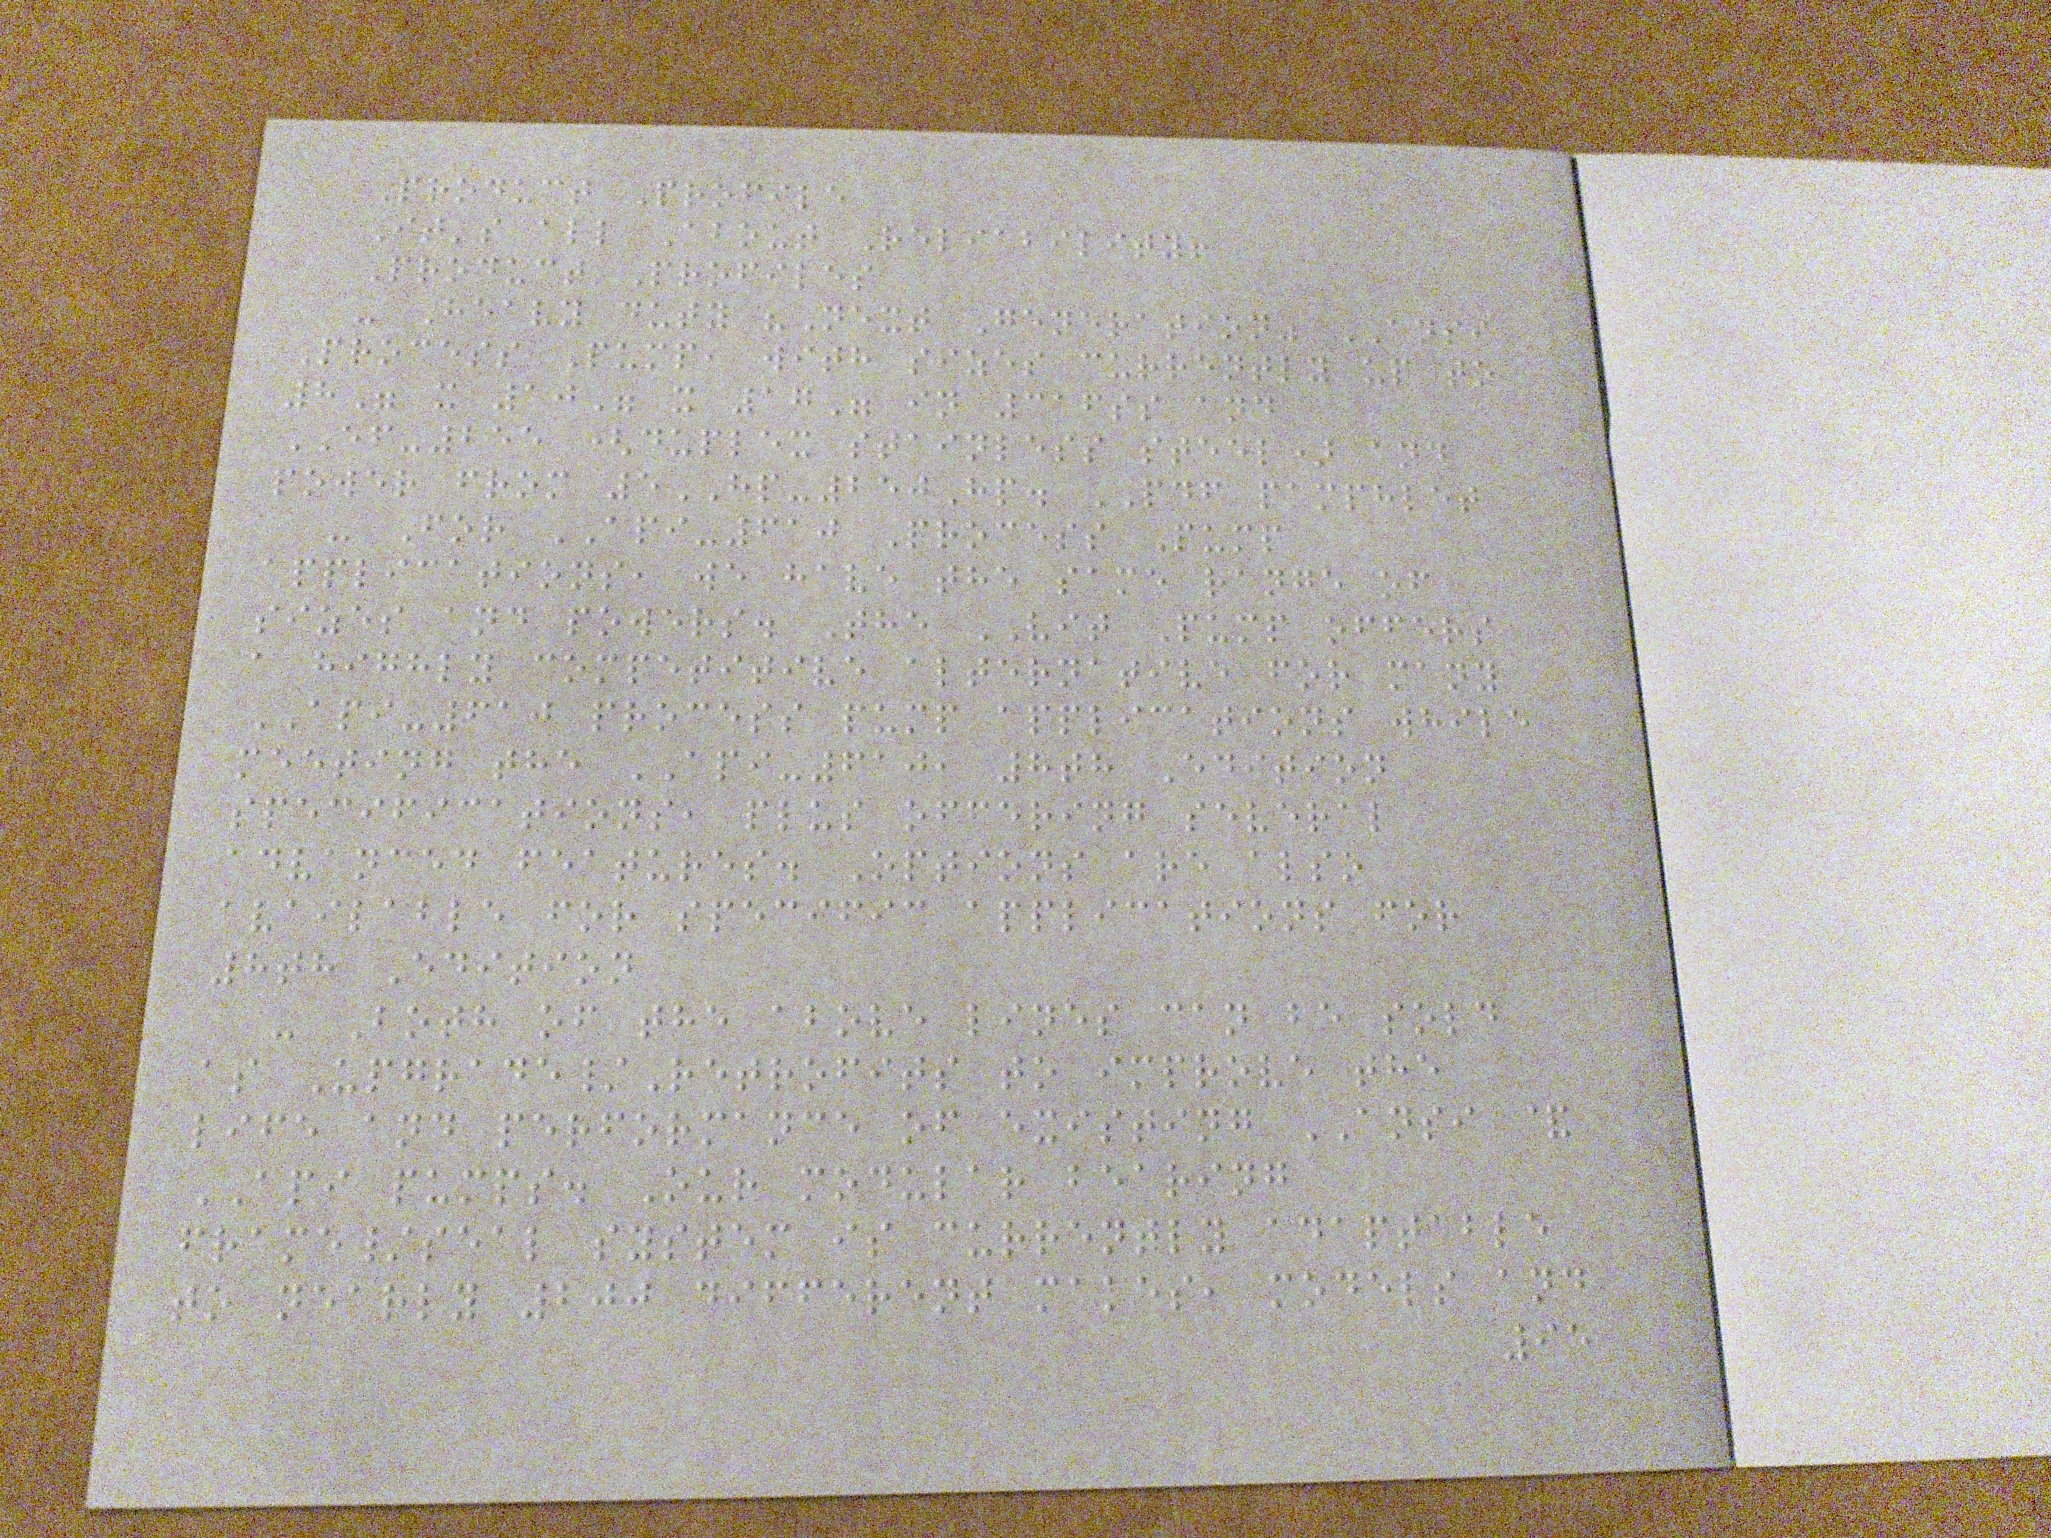Product Profile
It's all About Reliability!
Product Profiles
- Heavy duty "Next Generation" ANSI
Process Pump, with sizes currently up to
8" x 10" x 17" in 316ss and
EF-255 (duplex stainless steel) and
power from 5HP-250Hp. PDF pamphlet
- For API-610 Process Pump
applications, we have the same range of
sizes and powers. The VIT Pump offers
a highly competitive alternative for many
API-610 process pump applications while
meeting the API-610, 8th Edition
specifications, plus offering several
advanced features. Options are also
available for specific applications for
8th Edition
- Both of the above lines can be sold
as Upgrade/Retrofits to improve the
life and performance of existing ANSI &
API pumps. Our modular bearing
frame/seal system is currently adaptable
to nearly 200 different makes, models and
95
